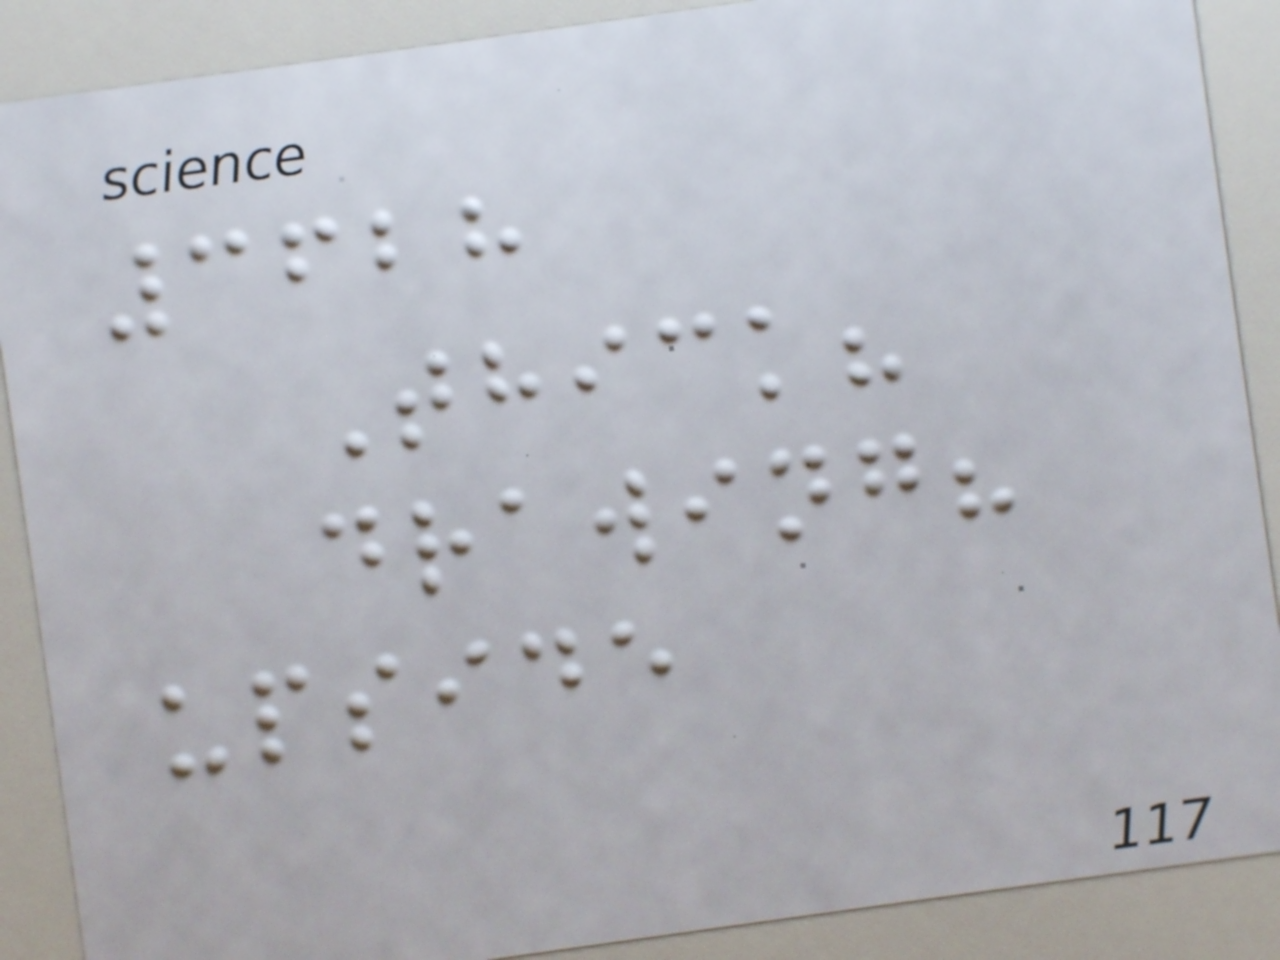3628
Thick?
drawing?
upside
